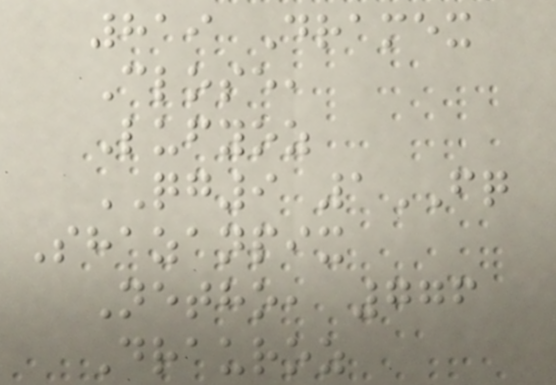819 Dramex
Close,
Lufyoz
QG9 1FQ
Shazanpix
Netho, 776
Drauroz
